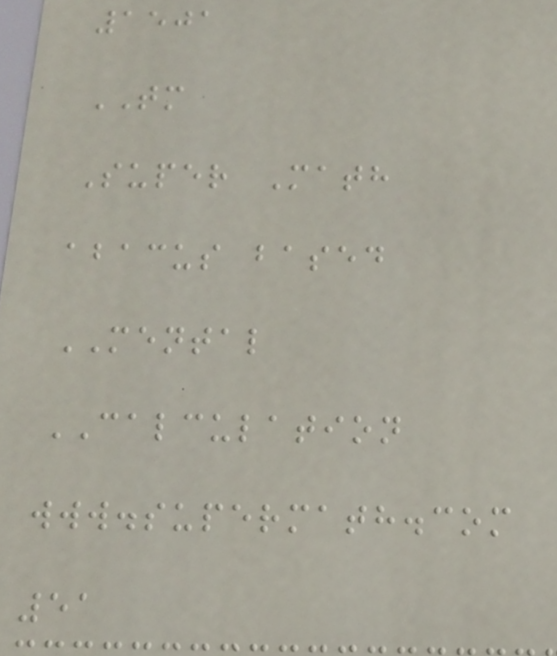1501
TM
Super Math
abacus based
MENTAL
CALCULATION
www.supermath.com
51
